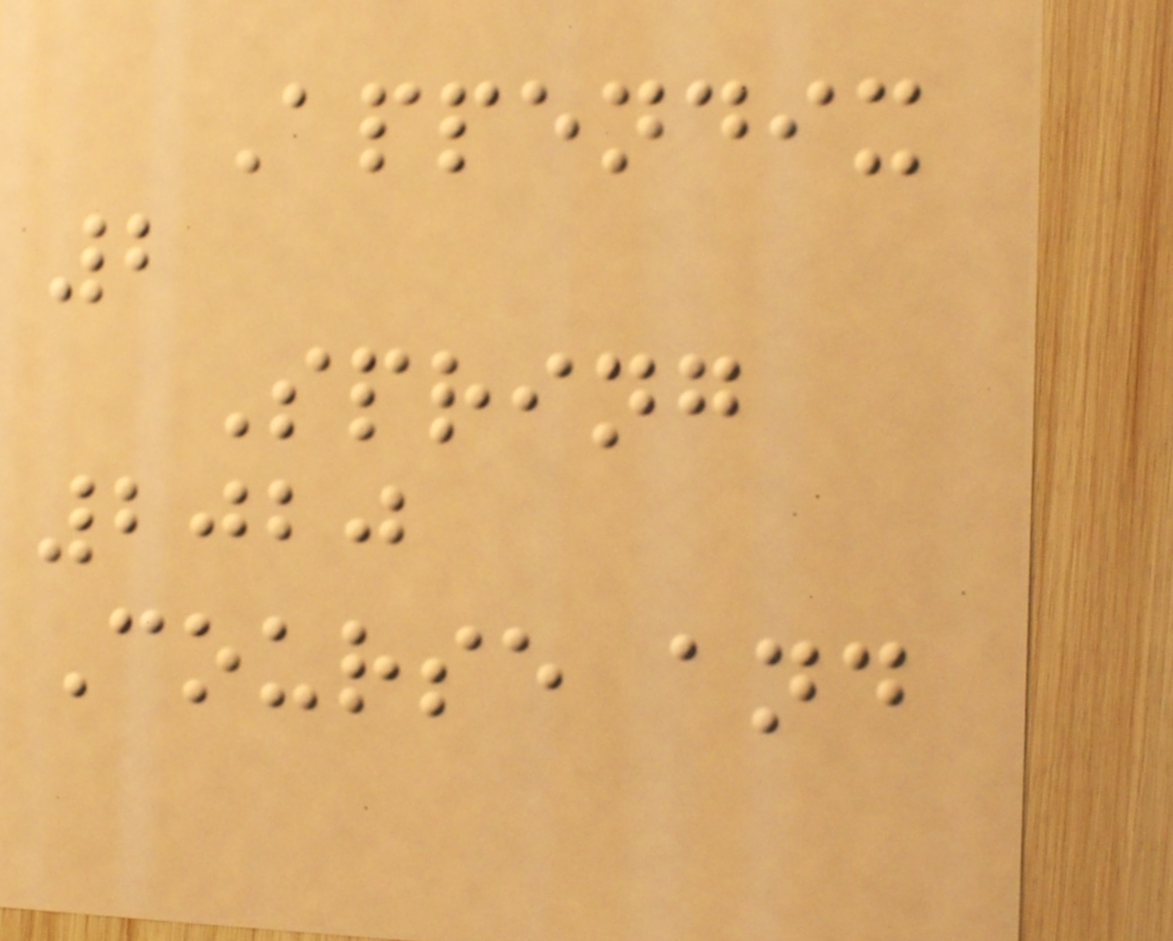Appendix
2
Spring
2020
Course and
